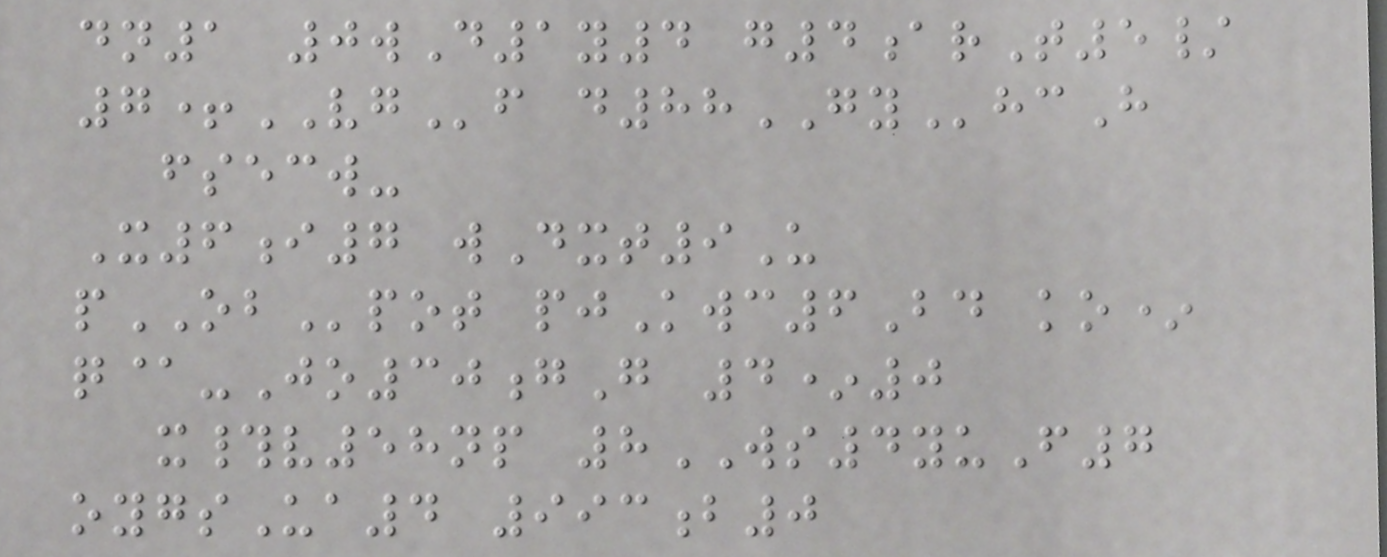dn1 0wD1y4 g4arT5/
7+VGf d88GYhcH
fsecw-
X6i7 wDxt9U
pOBpot pjKwc6Bd ko*
q@-Jo30gG 4*0
x#v58np 8WS4yuF7
oygsUa4 993b0
